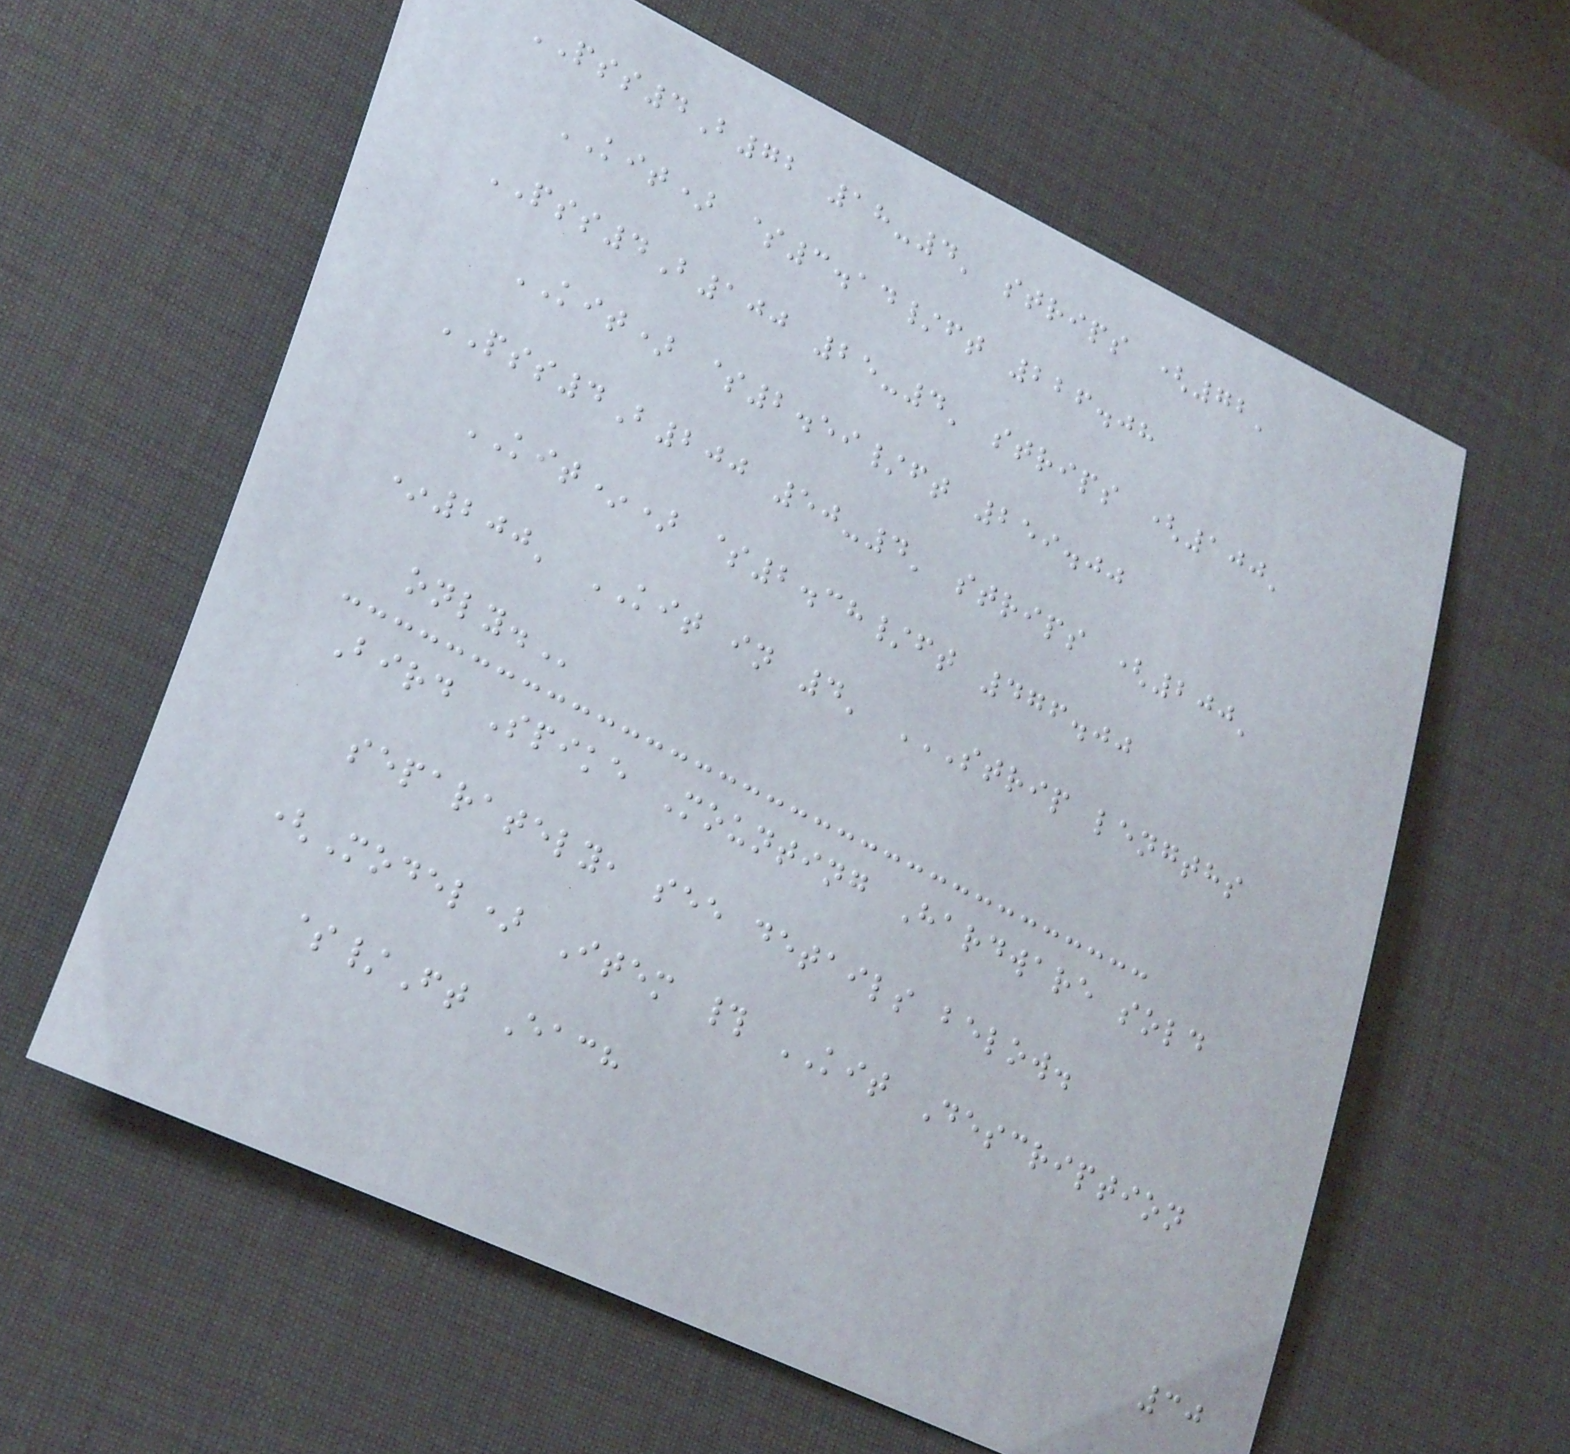PSS4B72 18-4' strips (72'
KIT) $3.14/ft 226.08
PSS4B100 25-4' strips (100'
KIT) $2.59/ft 259.00
PSS4B200 50-4' strips (200'
KIT*) $2.38/ft 476.00
*200' KIT in 4' STRIP LENGTHS
ONLY.
Bird Spike Mounting Hardware sold
separately, see details below.
(Model) Item # KIT Description
$/Ft Each
30
